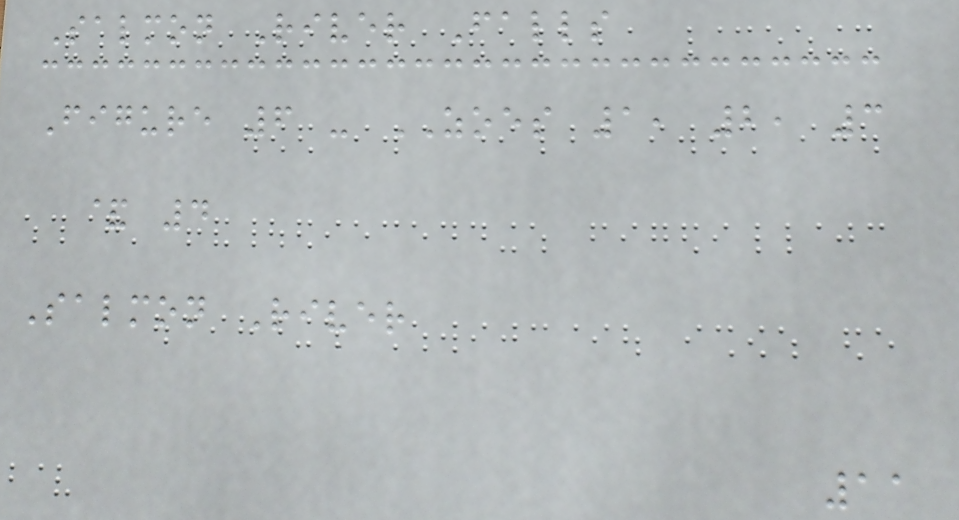Salmon River Falls
Figure 6 - ZOES 1, 2, 3
& 4
Salmon River
11
